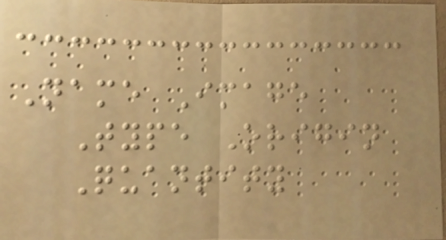Name Image
Type Origin
Quantity
